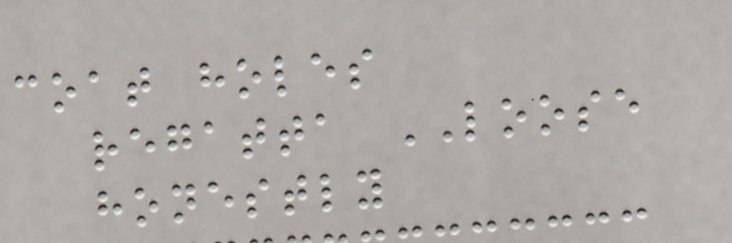coat holes
regatta LOOSE
honestly
